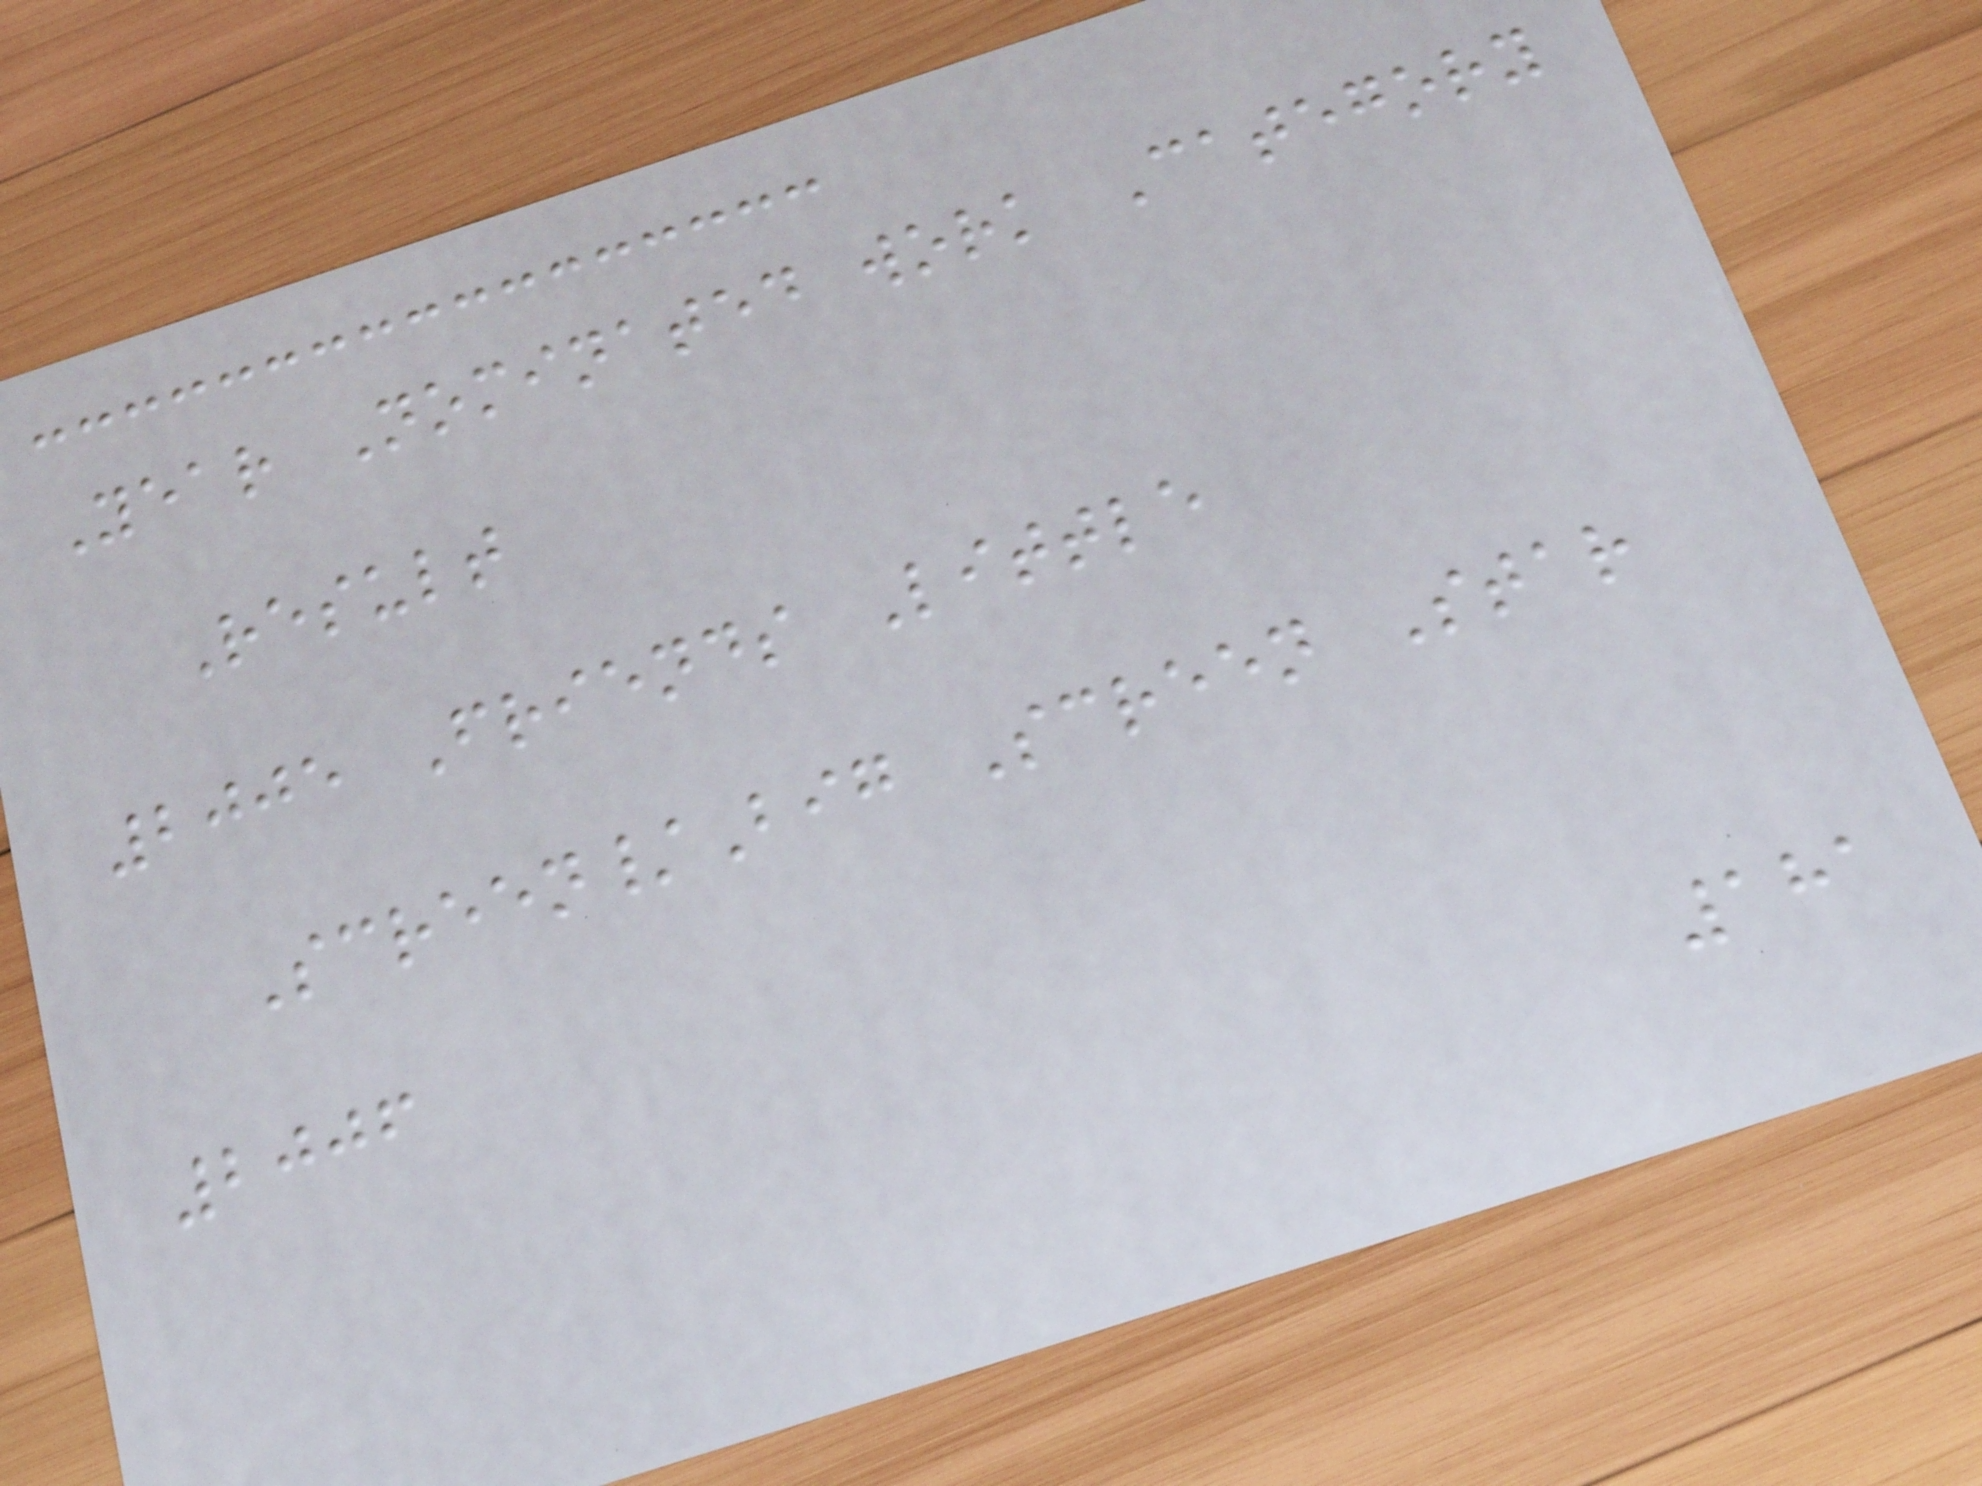Year Nominated work Category
Result
2005 Friends Little
Screen/Big Screen Star
2006
181
